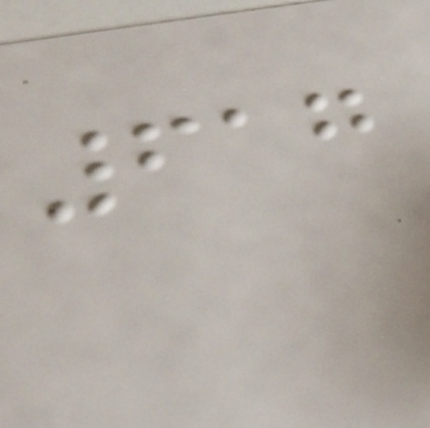617
